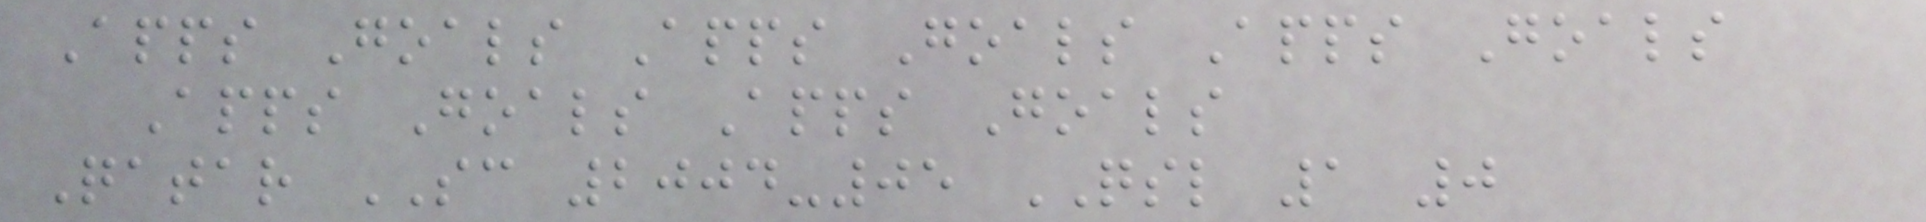Apps Goals Apps Goals Apps Goals
Apps Goals Apps Goals
Qatar SC 2004-05 QSL 1 0
